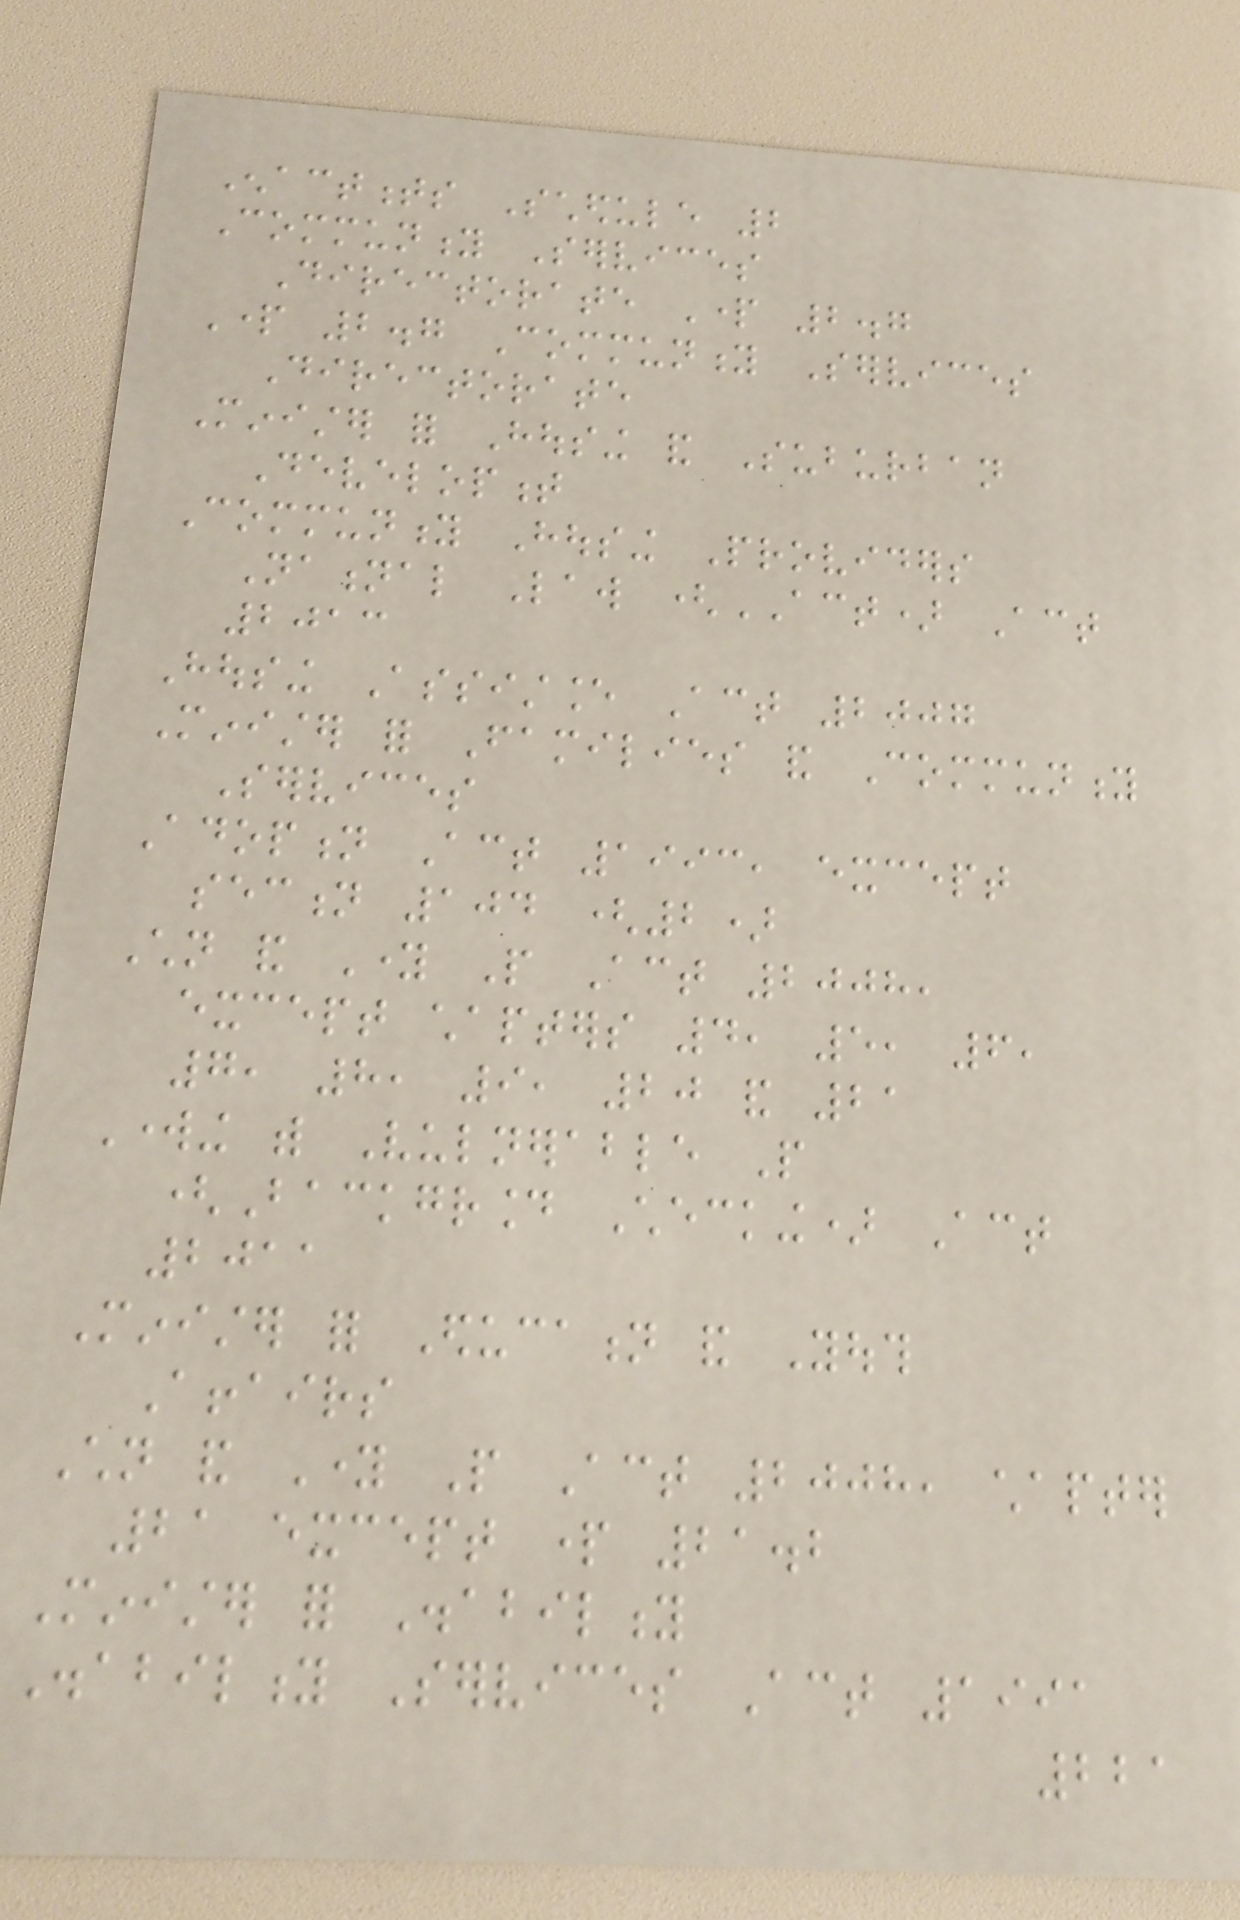Enactments Schedule 2
Community Services
Directorate Part 2.7
Part 2.7 Community Services
Directorate
Minister for Housing and Suburban
Development
Community Housing Providers
National Law (ACT) Act
2013
Housing Assistance Act 2007
Minister for Families and Community
Services
Adoption Act 1993, except
section 104 (2)
Children and Young People Act 2008,
except chapters 4, 5, 6,
7, 8, 9, 20 and 21
Working with Vulnerable People
(Background Checking) Act
2011
Minister for Education and Youth
Affairs
Children and Young People Act 2008, chapter
21 except part 21.2
Minister for Disability
Disability Services Act 1991
221
